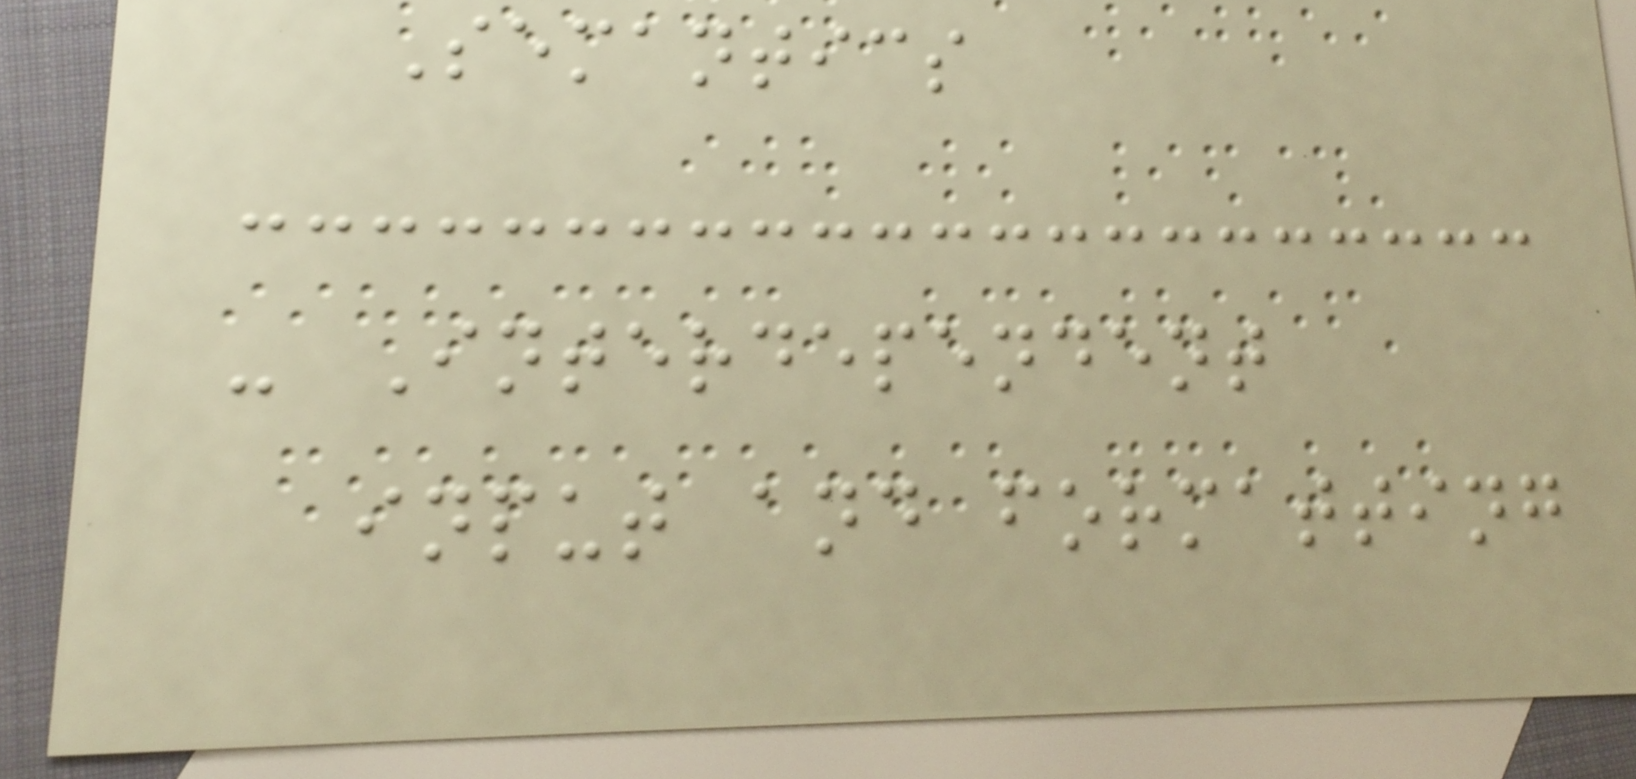Semantics
- Interdependent
input and formatting
